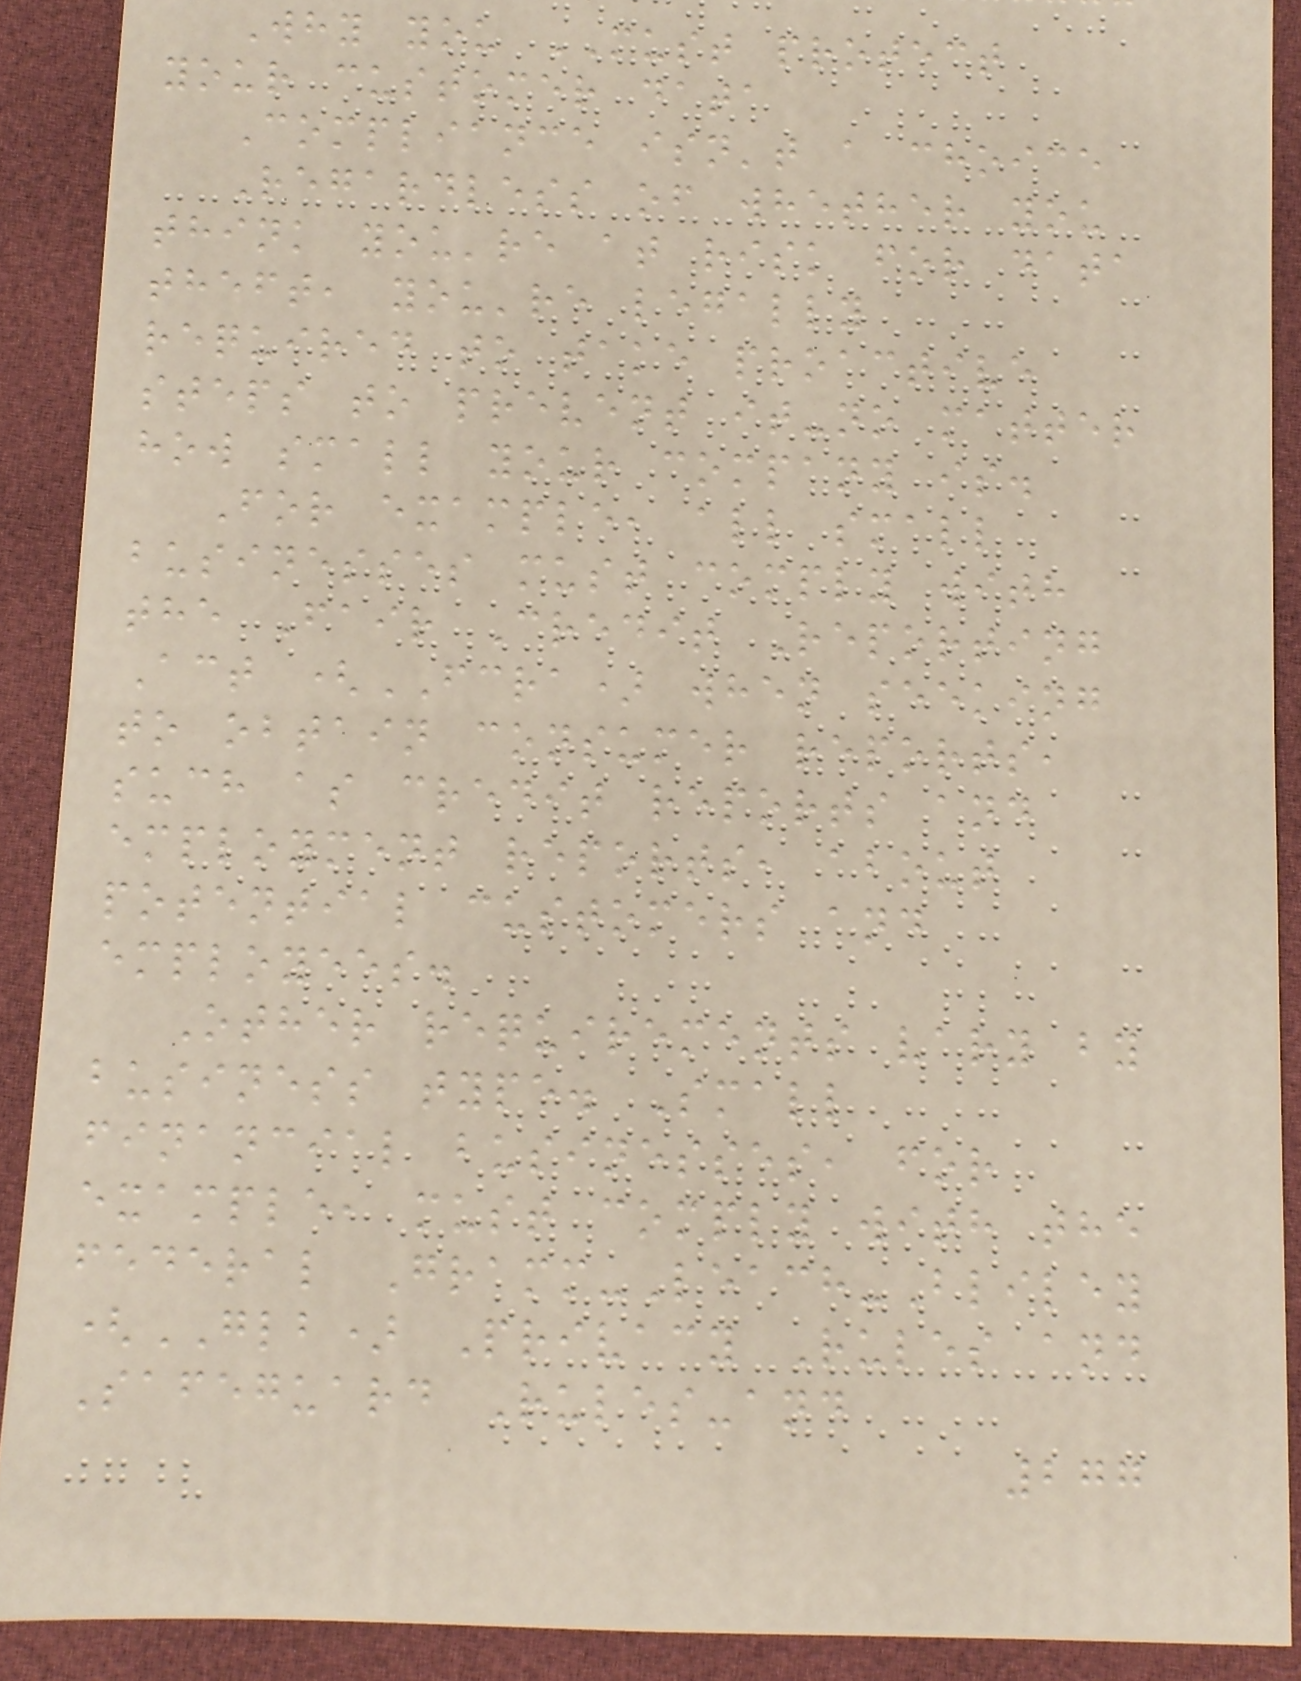Why you MUST protect
your customer data
Compliance isn't a choice
Regardless of whether you
think you're at risk for data
theft, you're legally
required to take proactive
steps to prevent it-no matter
how small your company is.
For example, all small
businesses must comply with
the Fair Credit Reporting
Act (FCRA) when seeking
to obtain consumer reports,
such as credit reports and
employment reports, about
potential customers and
employees.
Other requirements vary by
business type. Small
financial businesses, for
example, must comply with the
federal Gramm-Leach-Bliley
(GLB) Privacy Rules and
Safeguard Rules-and
277
